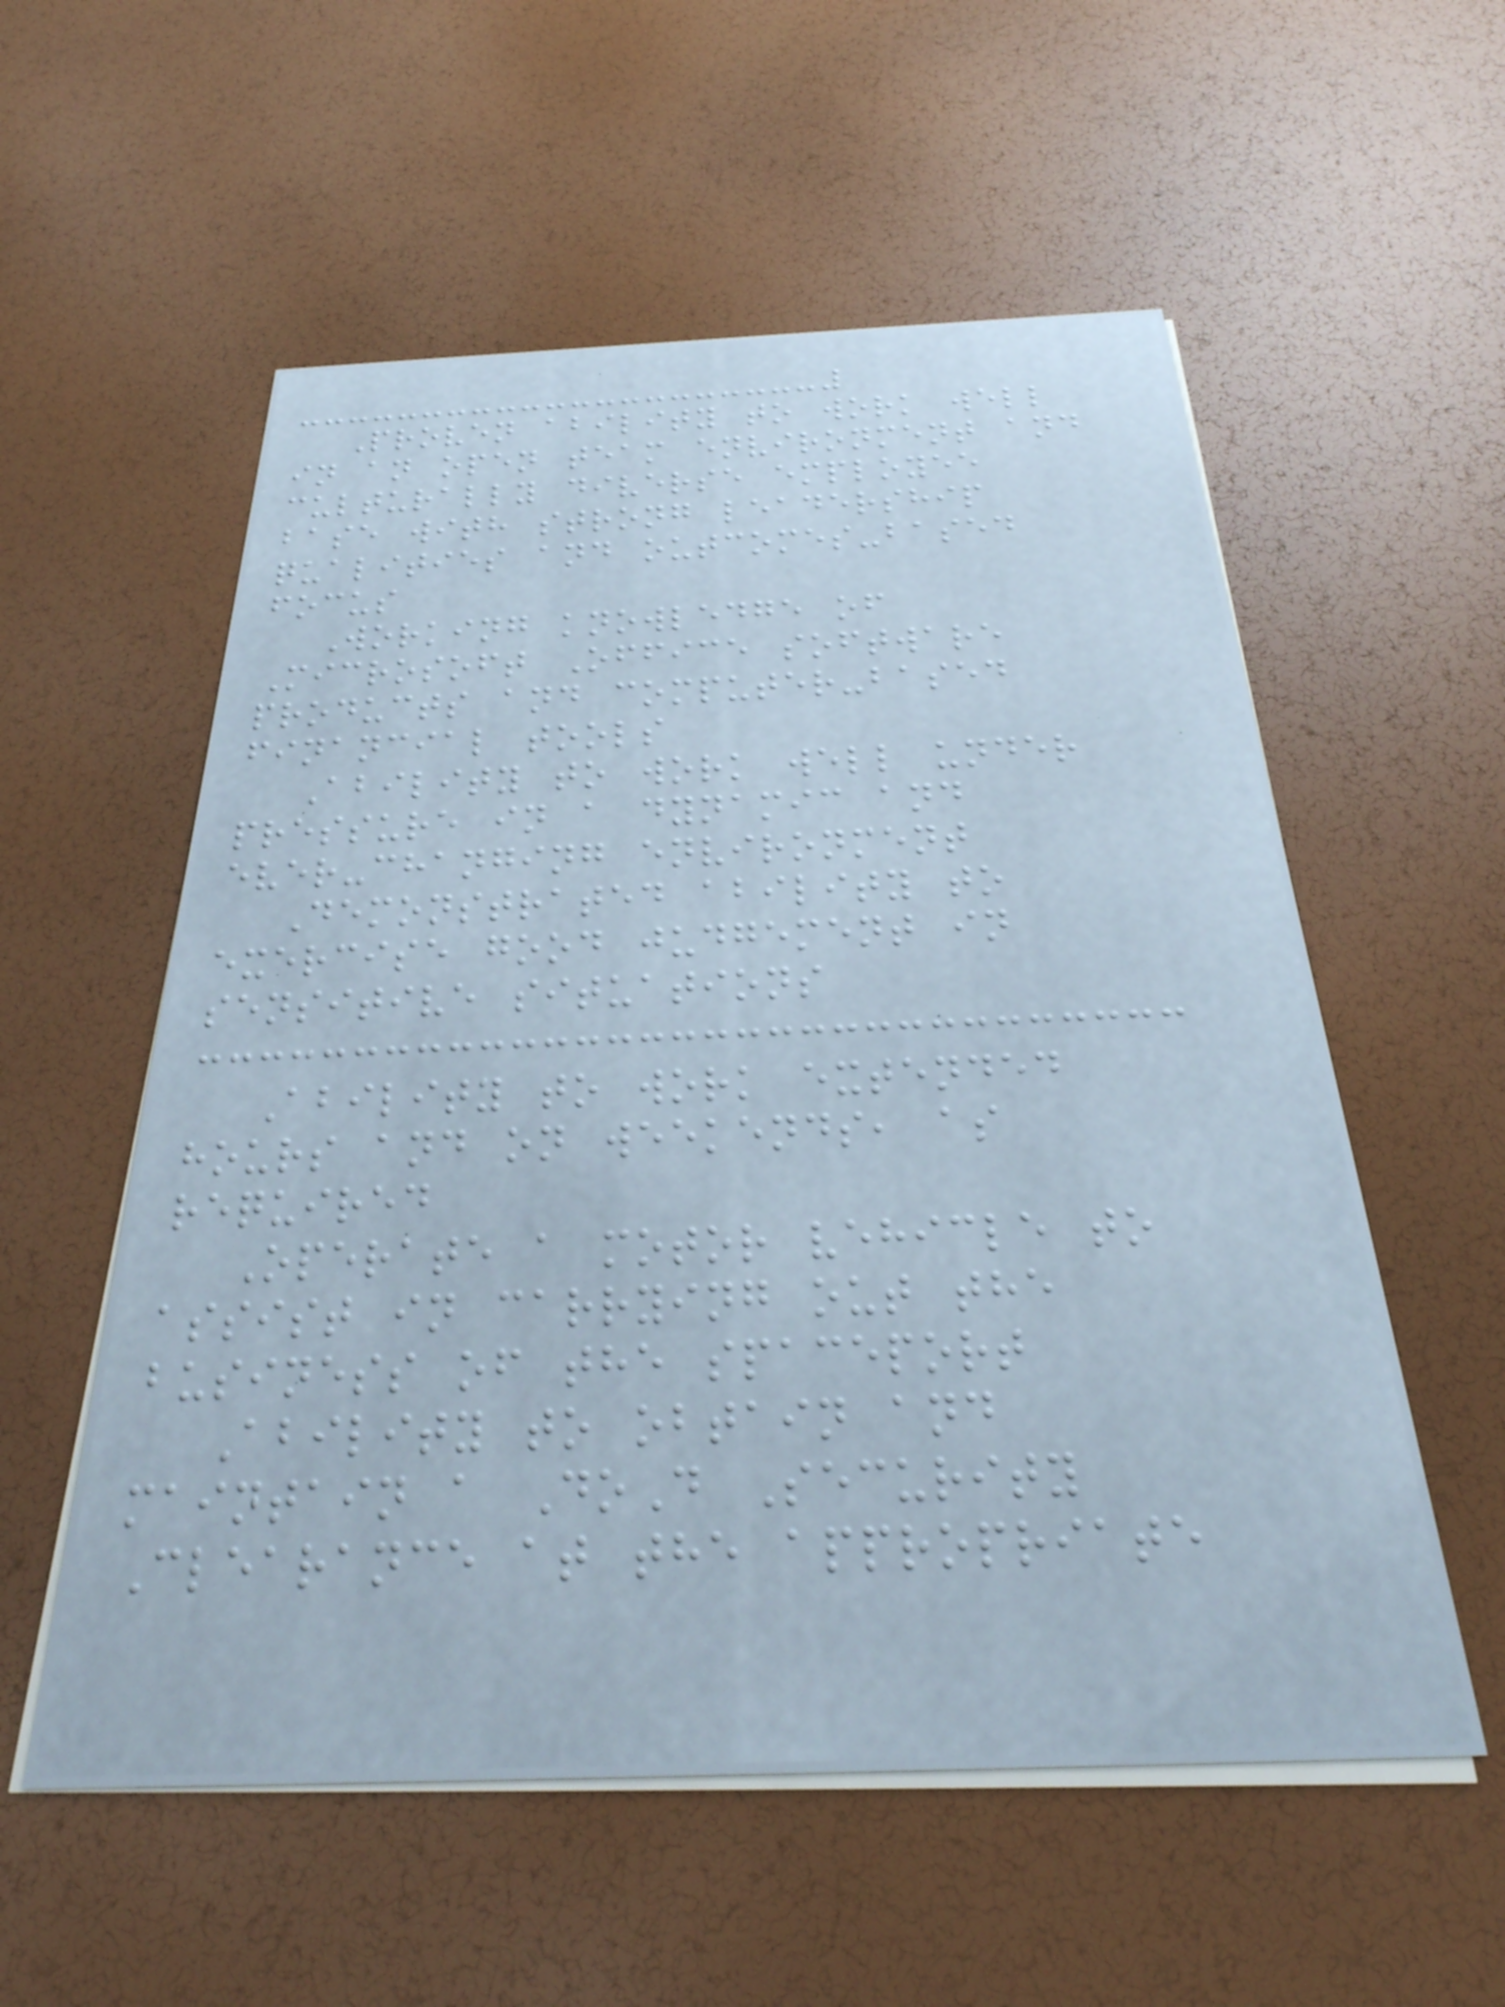Proven ability to work well
in an open team environment and
culturally diverse employee
base with strong leadership
qualities and outcomes-based
focus
Working knowledge of
Microsoft Office software
products and computer-based
financial tools
Ability to work well under
pressure in a dynamic and
ever-changing environment
Demonstrated ability to
exercise good judgement in
sensitive situations
Ability to work extended
hours and on weekends, as
required
Operate a motor vehicle to
assist in carrying out the
business of the spaceport
Ability to obtain and
maintain a DoD Security
Clearance at the appropriate
